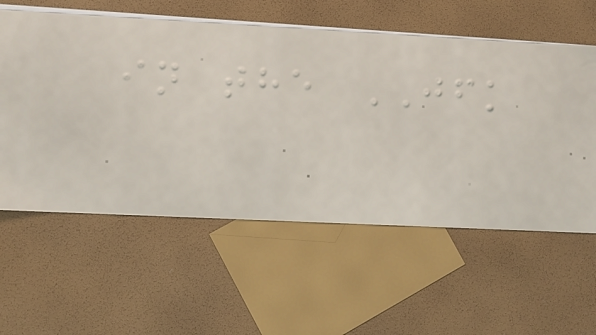in the JFK
